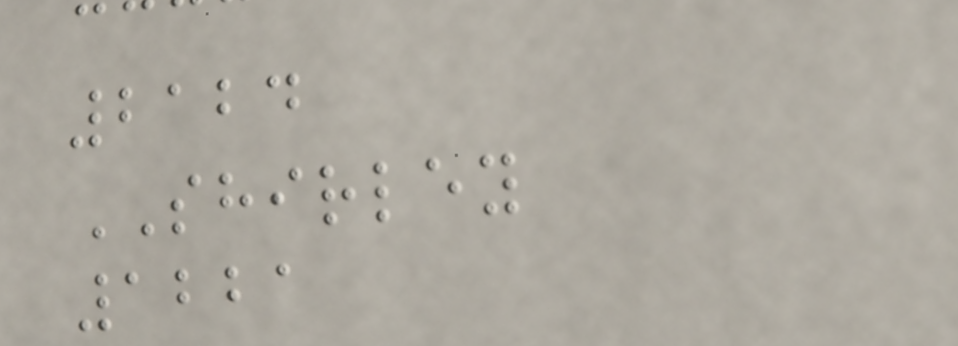2124
SHIRLEY
1221
